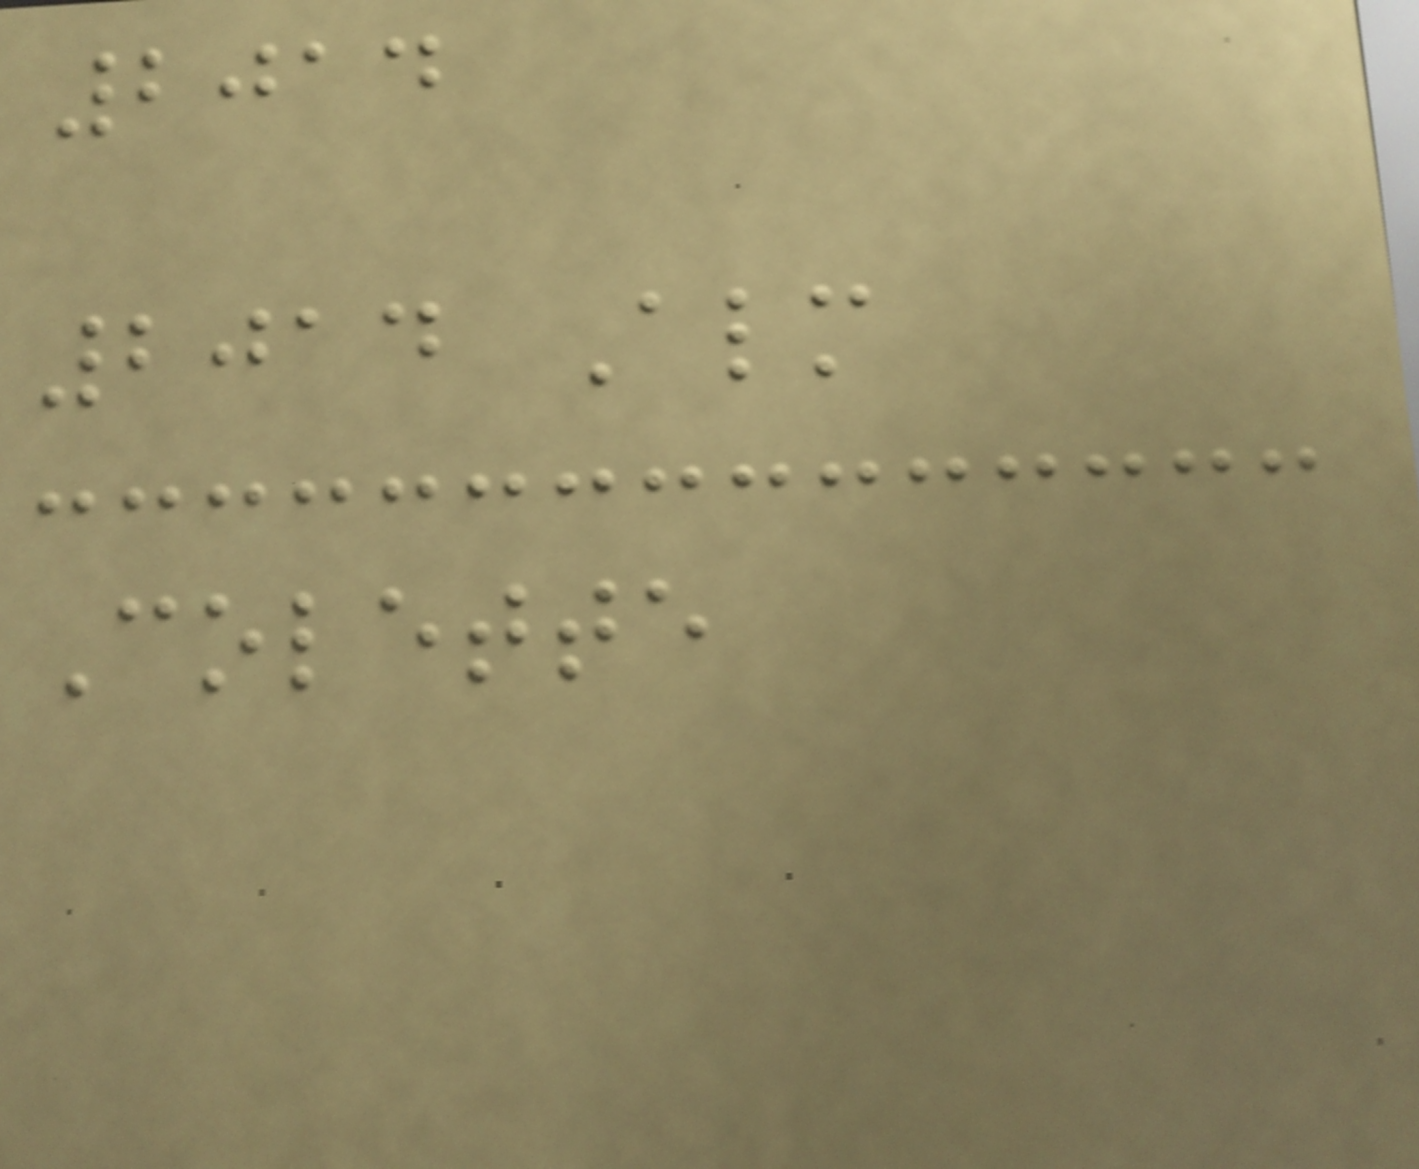2014
2014 Almost
Colette
